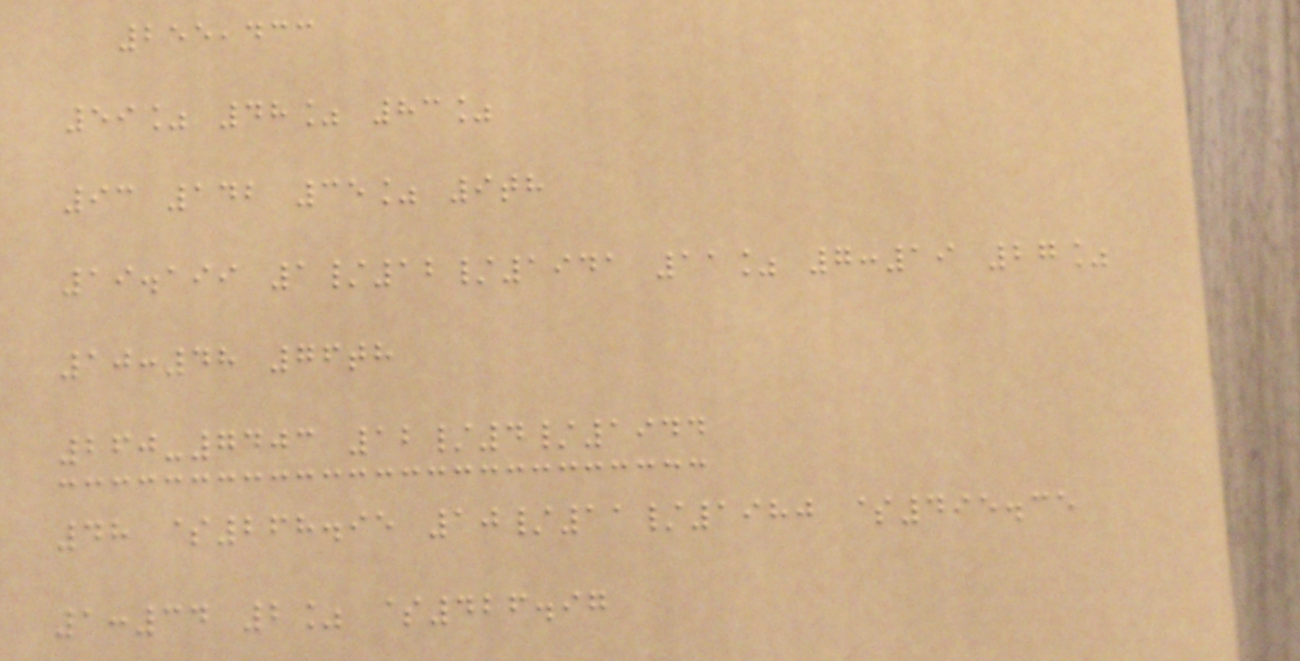255,433
59% 48% 83%
93 142 35% 9th
19.199 1/12/1941 11% 7:19 27%
10:48 76th
260-7403 12/4/1944
48 $268.95 10/11/1980 $495.35
1:34 2% $426.97
